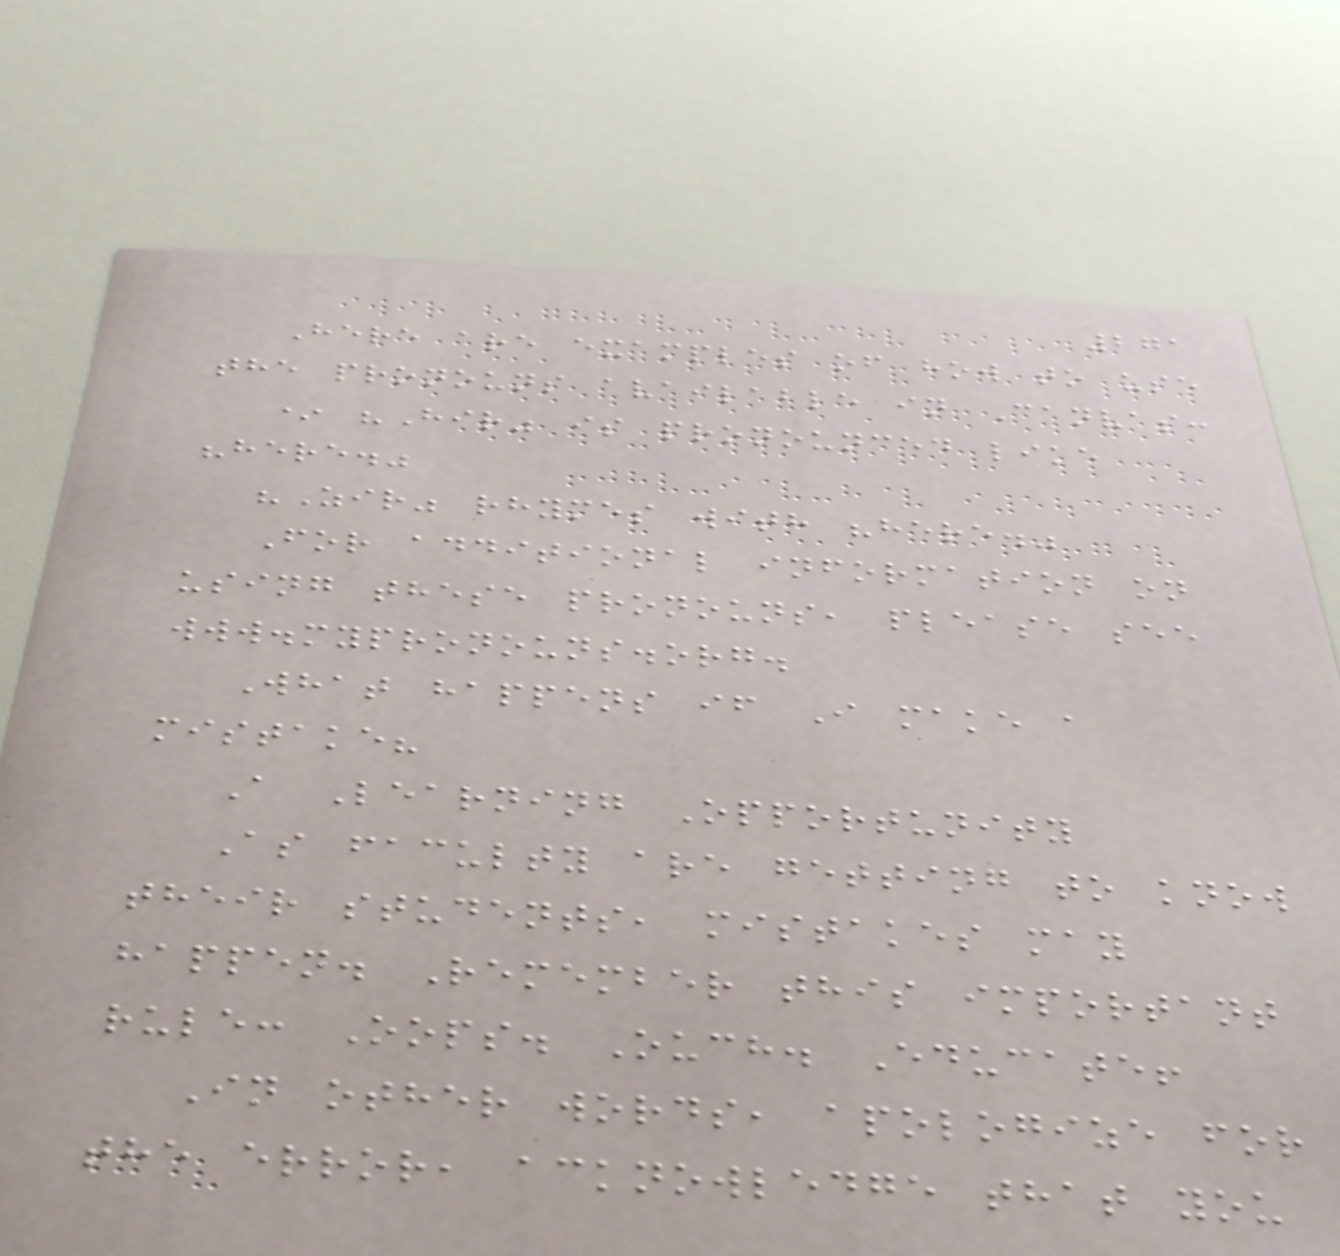271
Here are examples of how to use
the pronouns available in Canvas:
* "Hir" is pronounced like
"here."
"Zir" rhymes with "here."
For additional information on
using these pronouns, please see
www.mypronouns.org.
What happens if I make a
mistake?
A Learning Opportunity
As faculty are getting to know
their students, mistakes may
happen. Remember this important
rule: Oops. Ouch. Educate!
In other words, apologize for
the error, acknowledge that you
